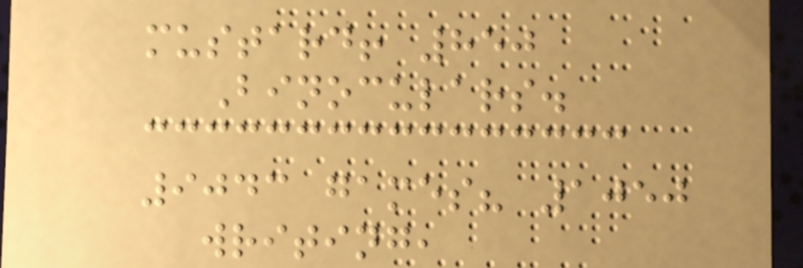mustard! 850
Binoculars.
9043 games? 1050
writing,
